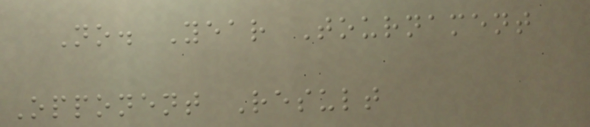No. Year Tournament
Opponent Result
